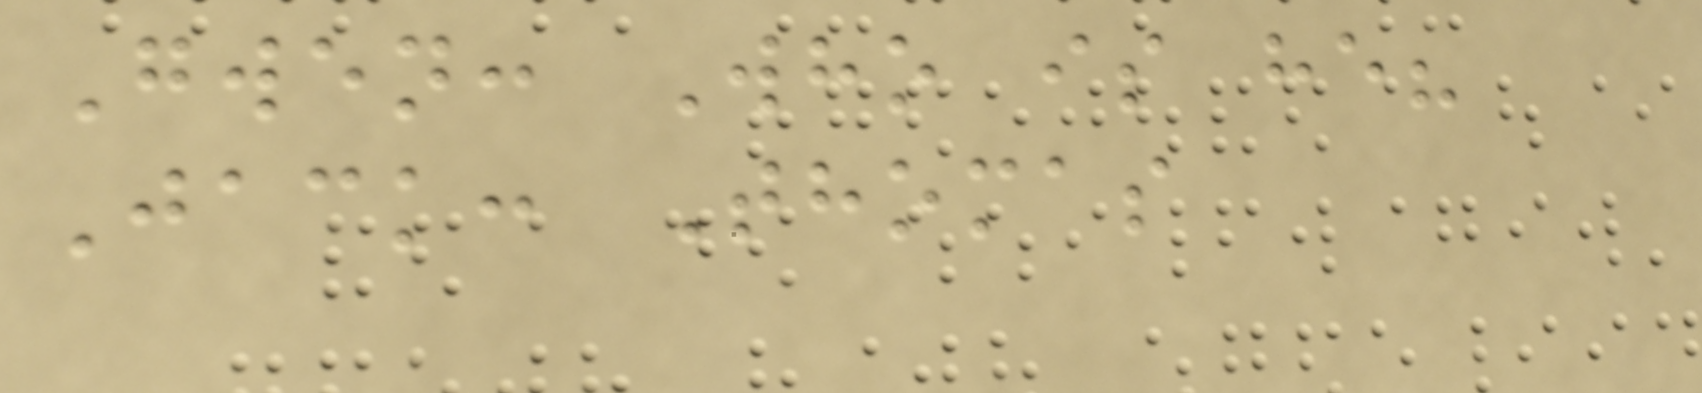Gwen: Who is he?
Jack: Thomas
